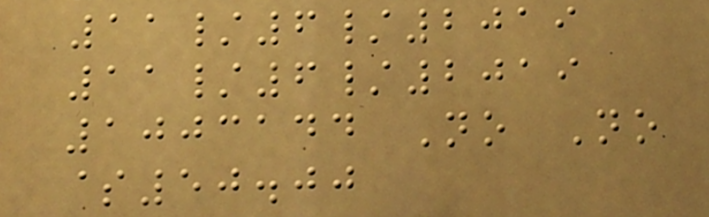11/6/2019
11/6/2019
1003144 No No
$50.00
